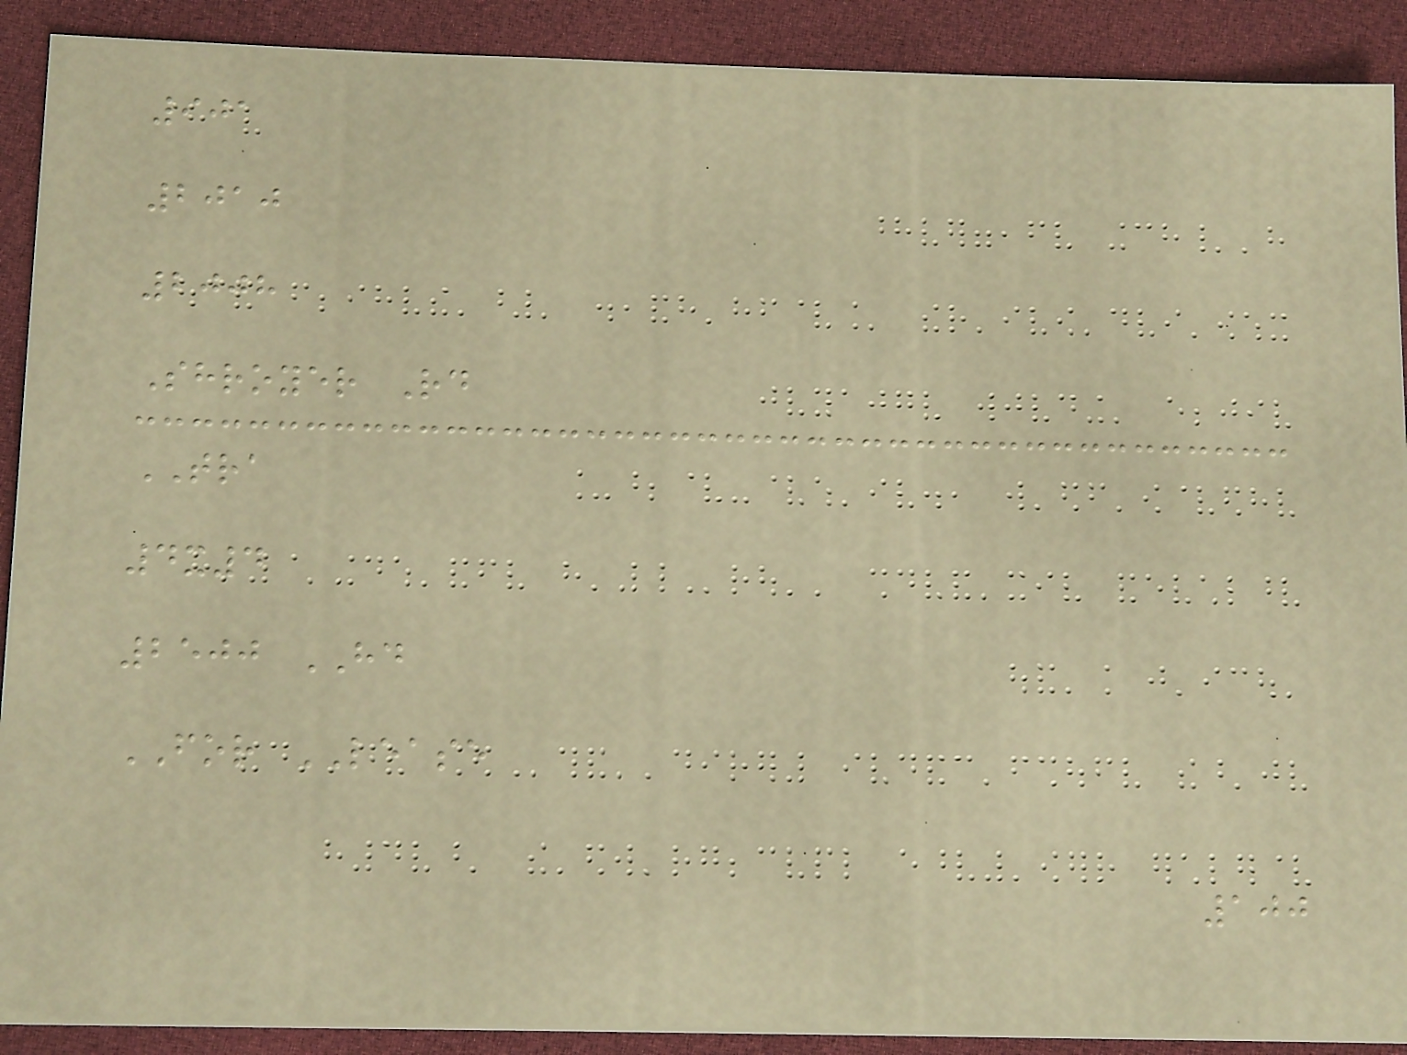901
2010
2008
Shroyer Rd
TRA
4x4
2500 HD
FOR LEASE
100
